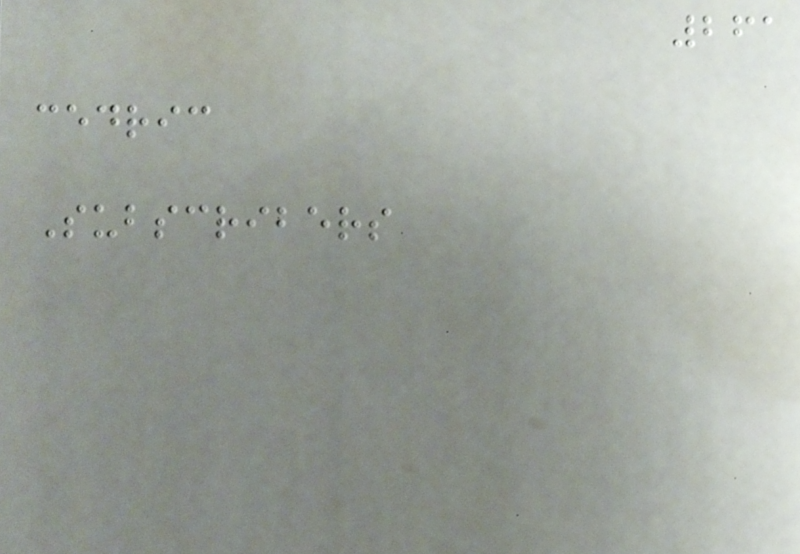261
cedric
Subscribers
